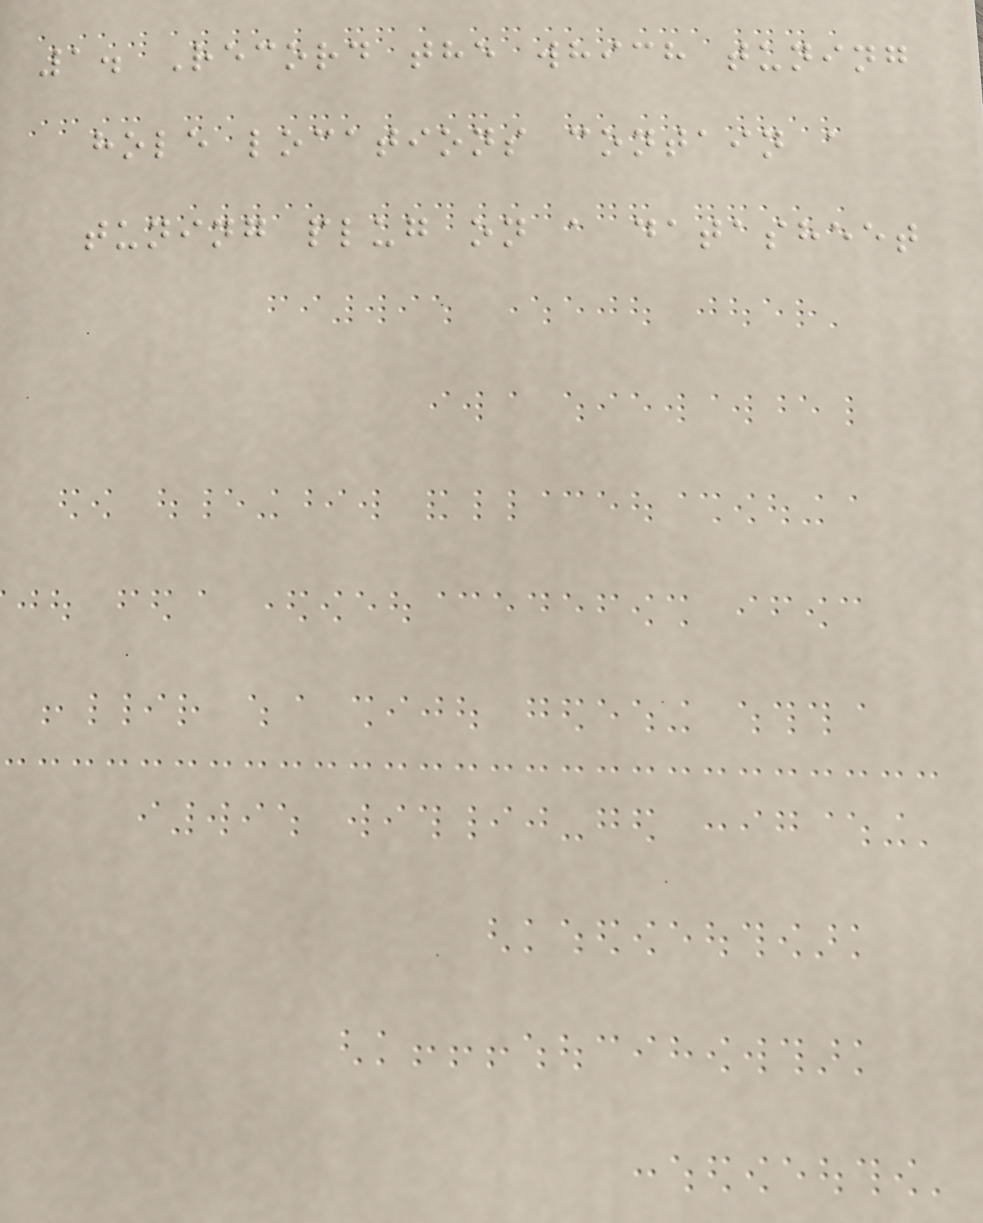1. Record the which tuning
hole locations contain a
tuning plug on a datasheet
